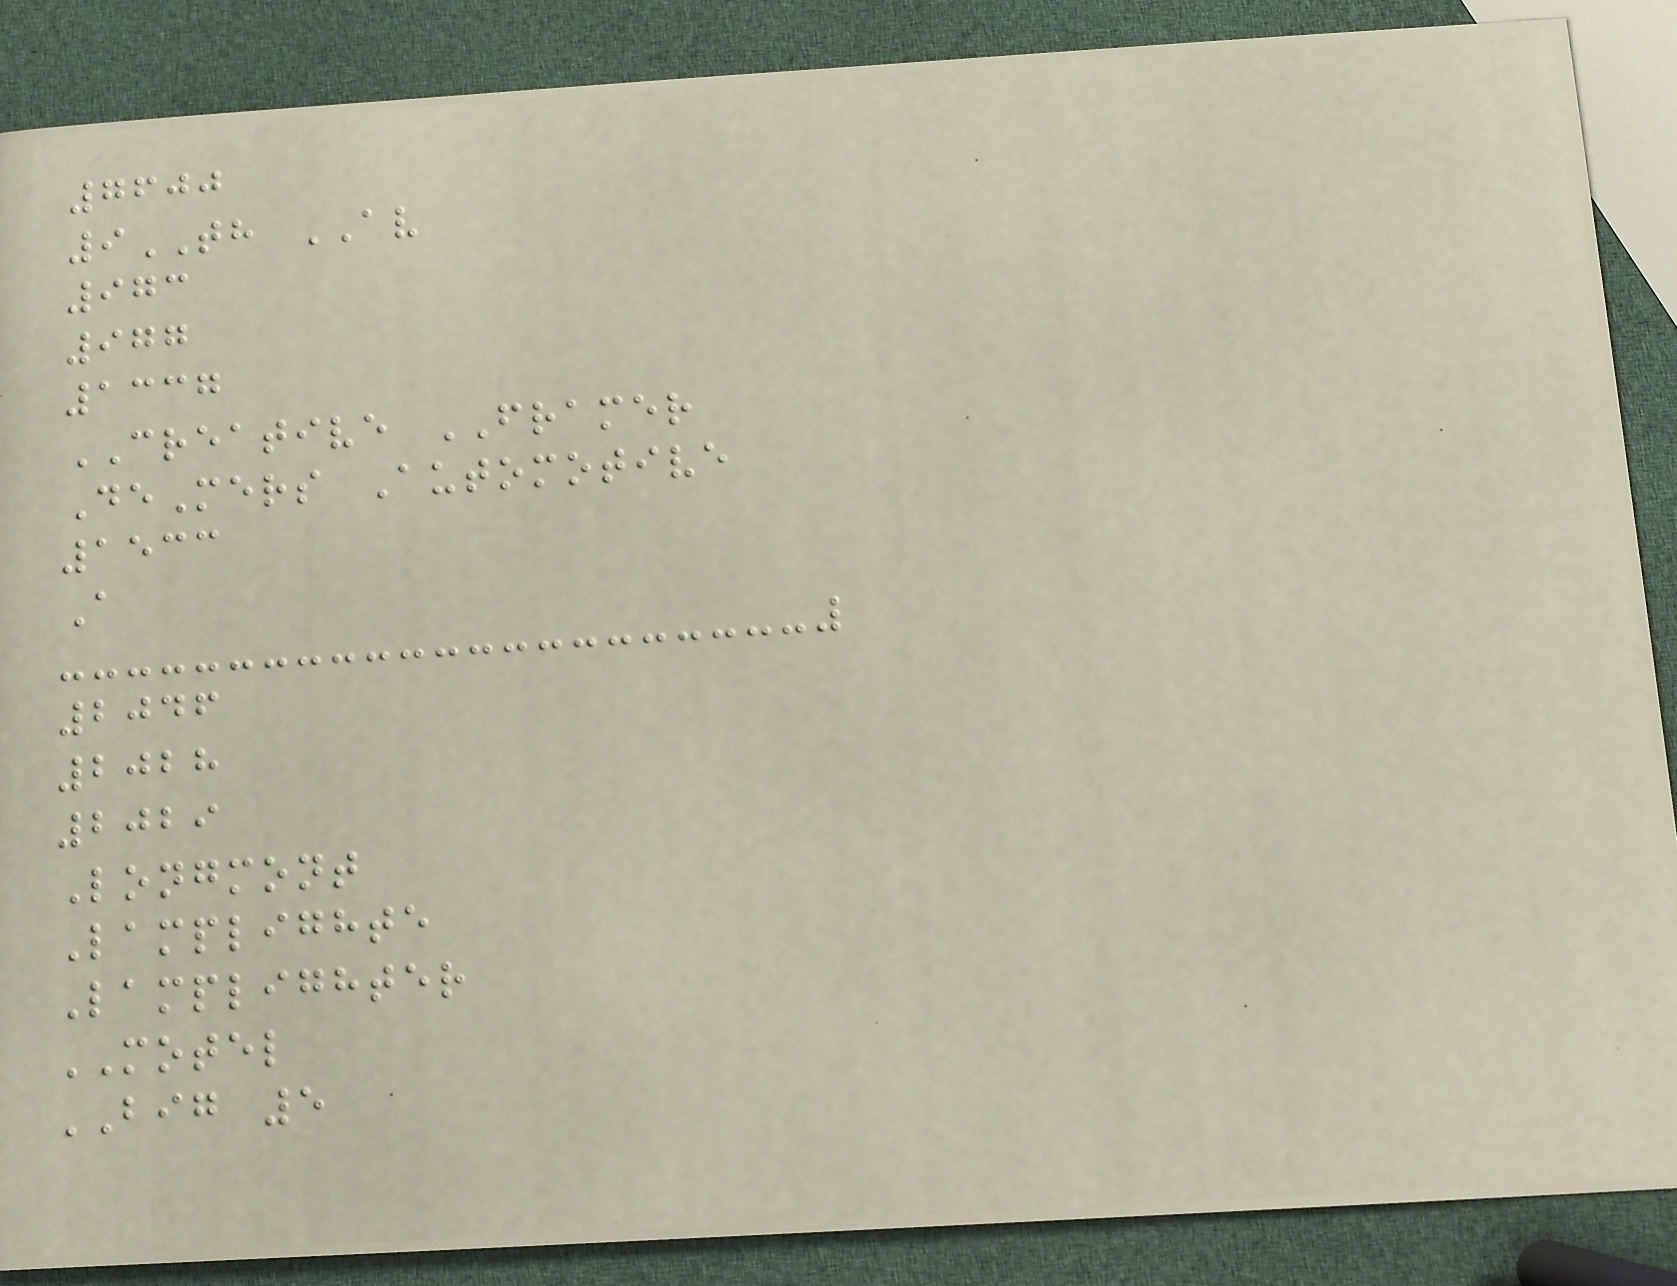7600
9TH AV
973
977
1337
CREATIVE FRAMER
DeMers Automotive
1533
A
2046
2028
2029
Longmont
Lamplighte
Lamplighter
MOTEL
BIG 5
